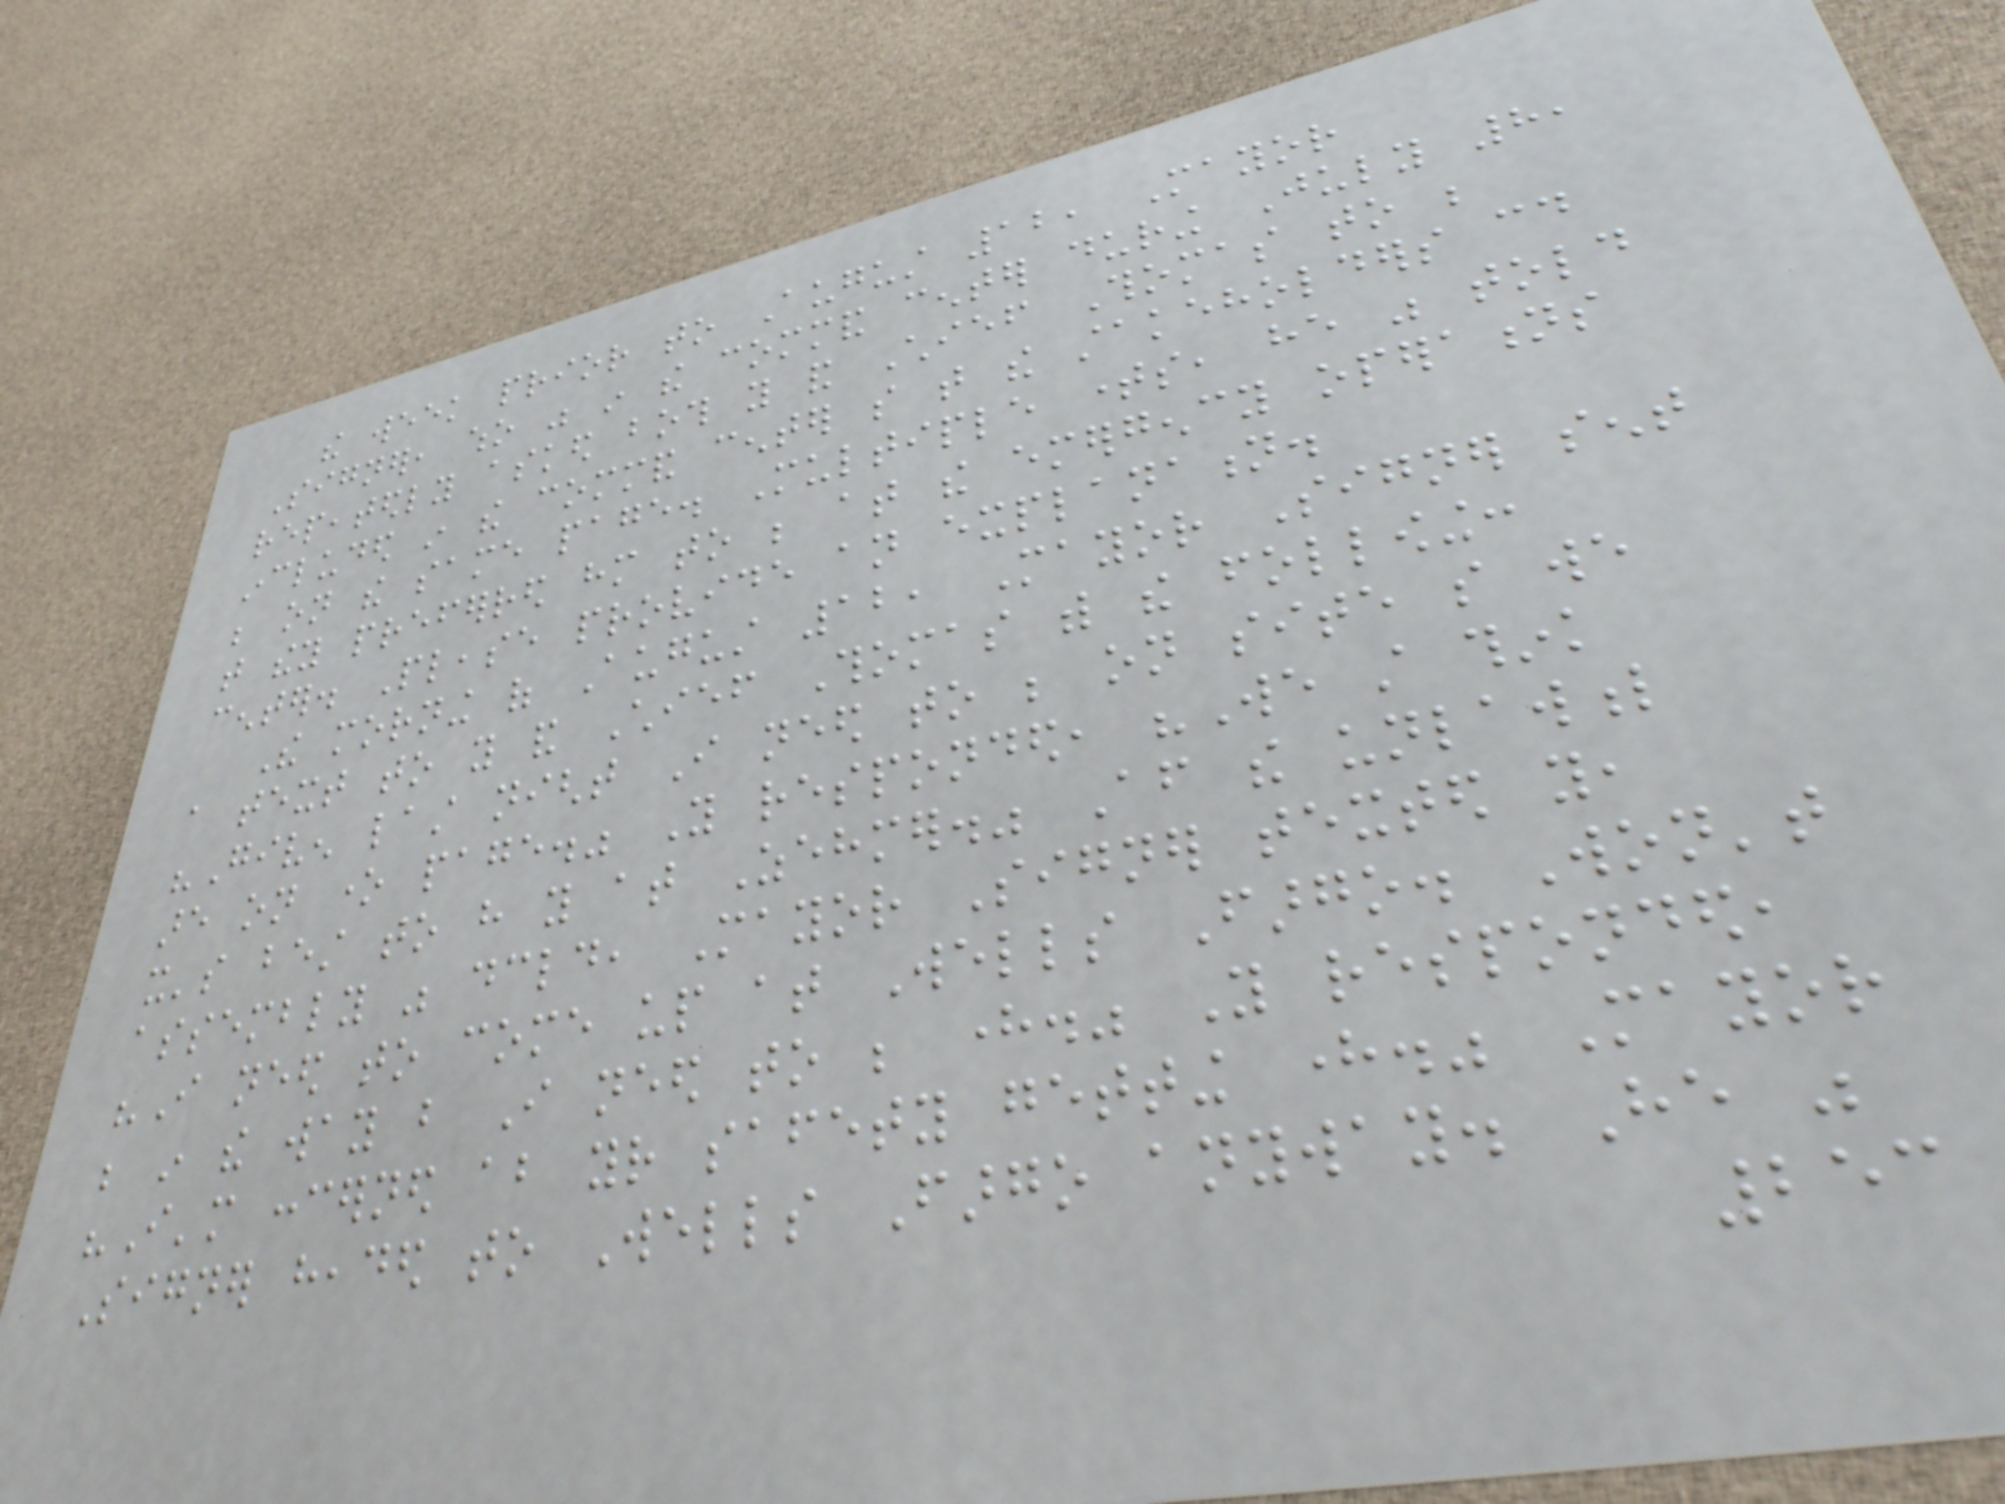the week prior to August 12, Mayor
Signer, who was in the command center during July 8,
repeatedly asked both you and Chief Thomas to be
included in the command center so that the stakeholders could
be on the same page. Multiple times, he was told
that they preferred him to be at the emergency operations
center. Please provide an explanation.
The morning of August 12, Mayor Signer sent
a text to you and Chief Thomas with the following:
"Given last night I need to be on site so we
are on one page." You responded, "We still think
it's best to have you at Zehmer." After the unlawful
assembly was declared, Mayor Signer texted you,
"I need to come up at Wells Fargo. Won't
be in the way but I need to be here." You responded,
"I'm concerned about your safety getting here." Mayor
Signer headed to Wells Fargo anyway. He was
253
